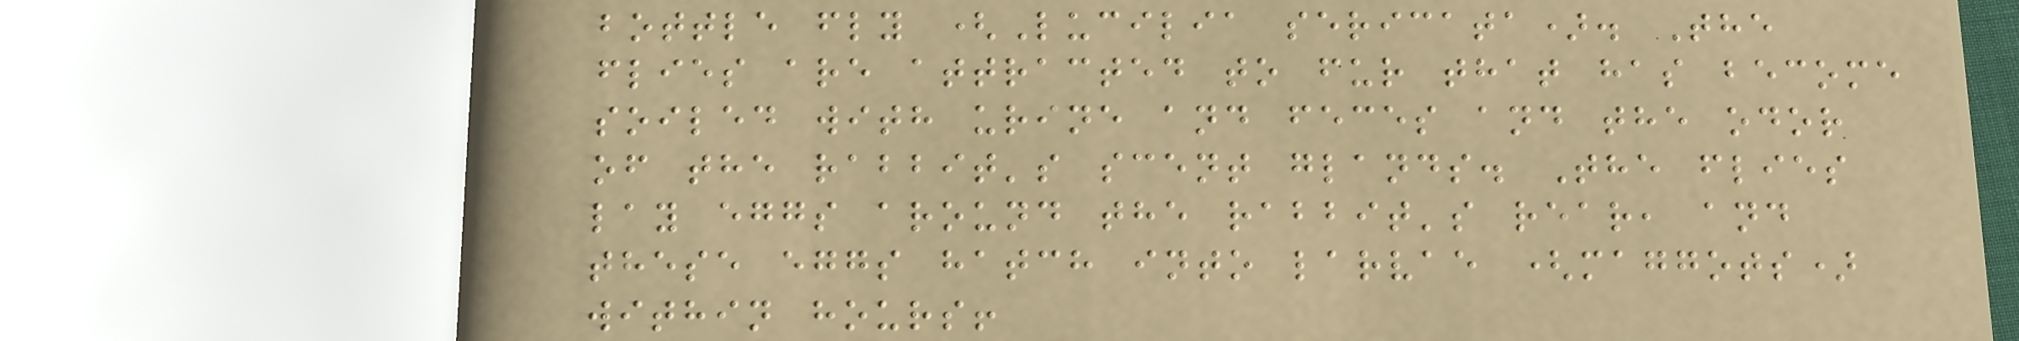bottle fly (Lucilia sericata). The
flies are attracted to fur that has become
soiled with urine and feces and the odor
of the rabbit's scent glands. The flies
lay eggs around the rabbit's rear, and
these eggs hatch into larvae (maggots)
within hours!
